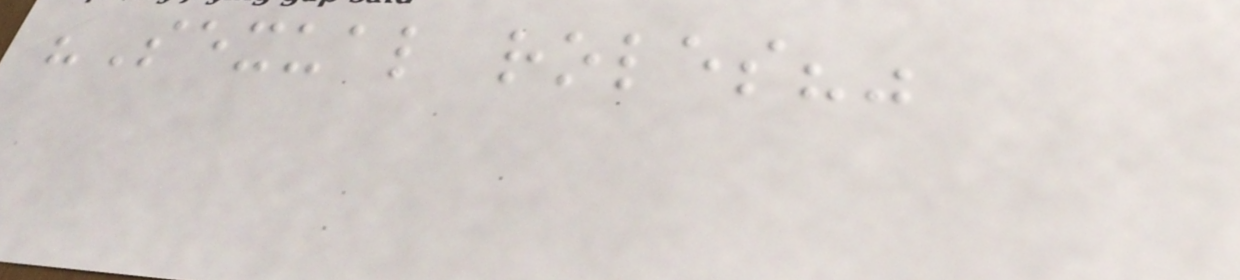"Sexual roles?"
